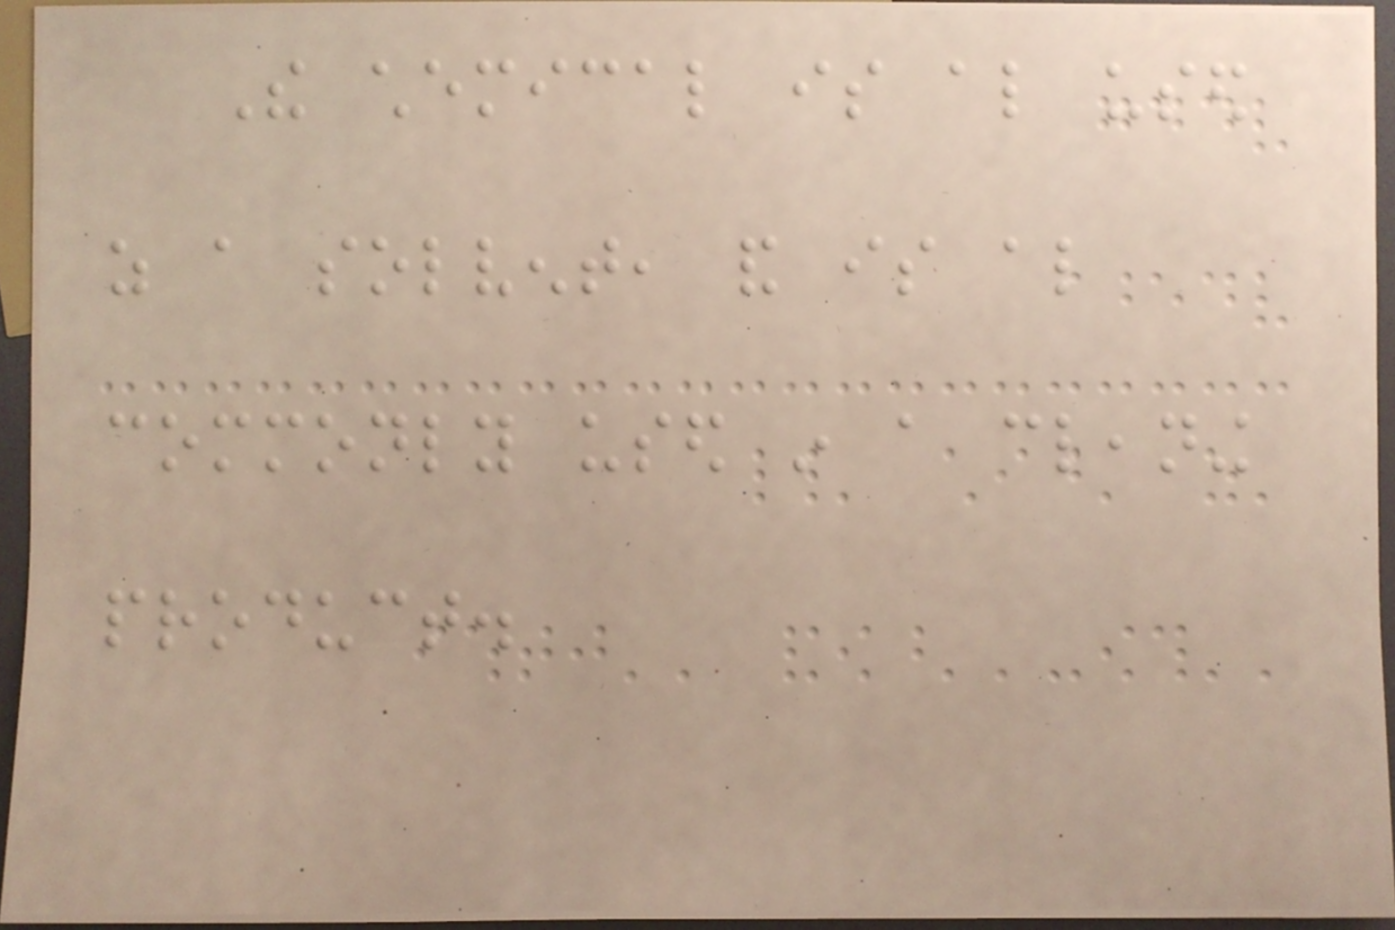The chemical is also used
as a solvent, and is also
commonly used in a cleaning
product.
